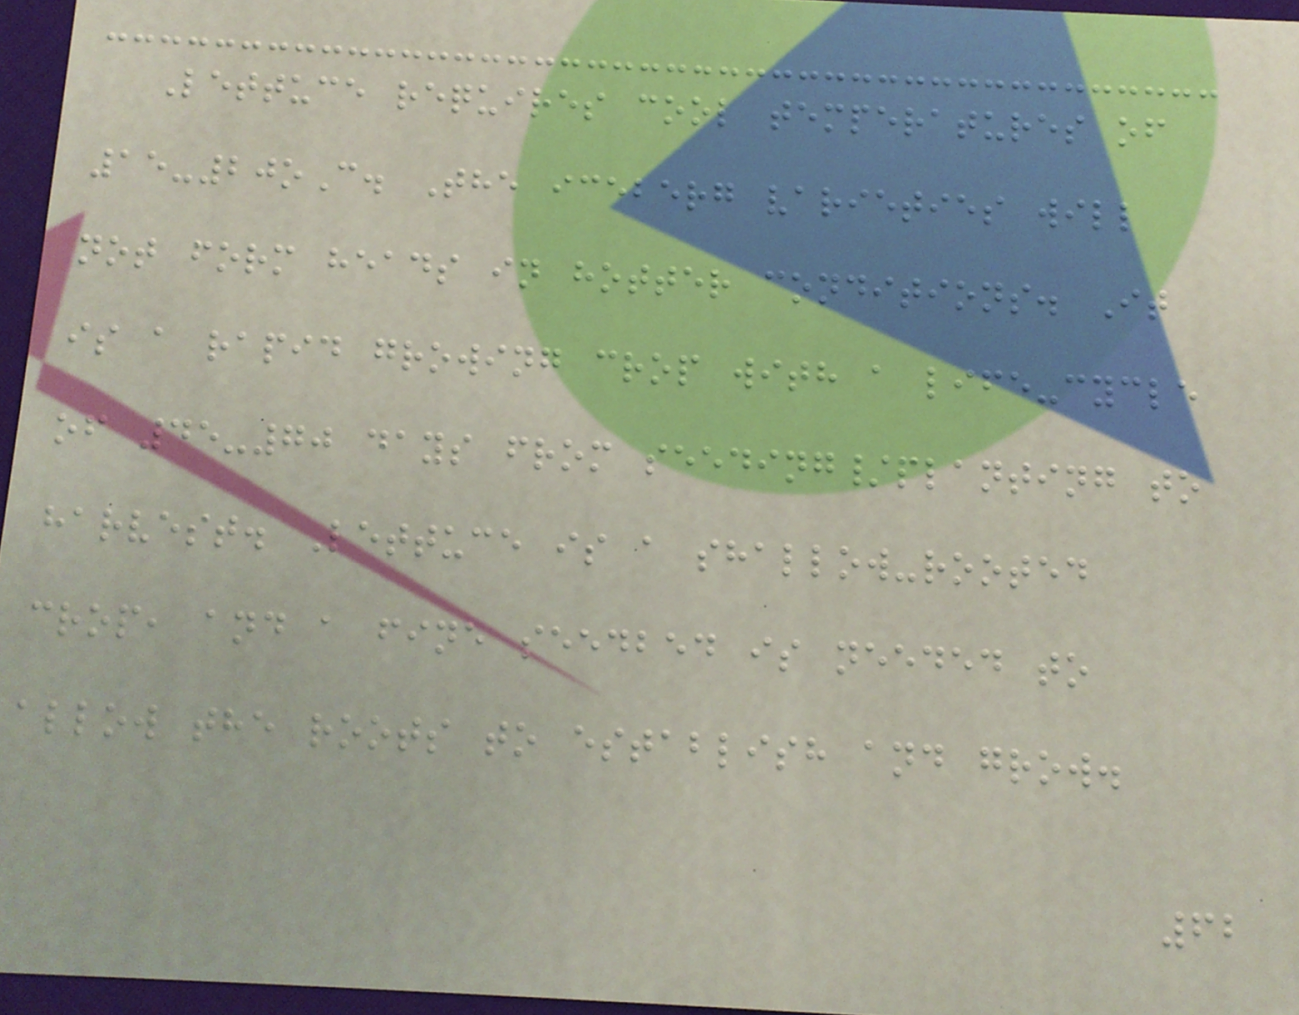Lettuce requires cool temperatures of
15-20oC. The iceberg varieties will
not form heads in hotter conditions. It
is a rapid growing crop with a life-cycle
of 45-70 days from seeding/planting to
harvest. Lettuce is a shallow-rooted
crop, and a fine seedbed is needed to
allow the roots to establish and grow.
62
